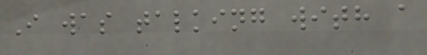I was talking with a
